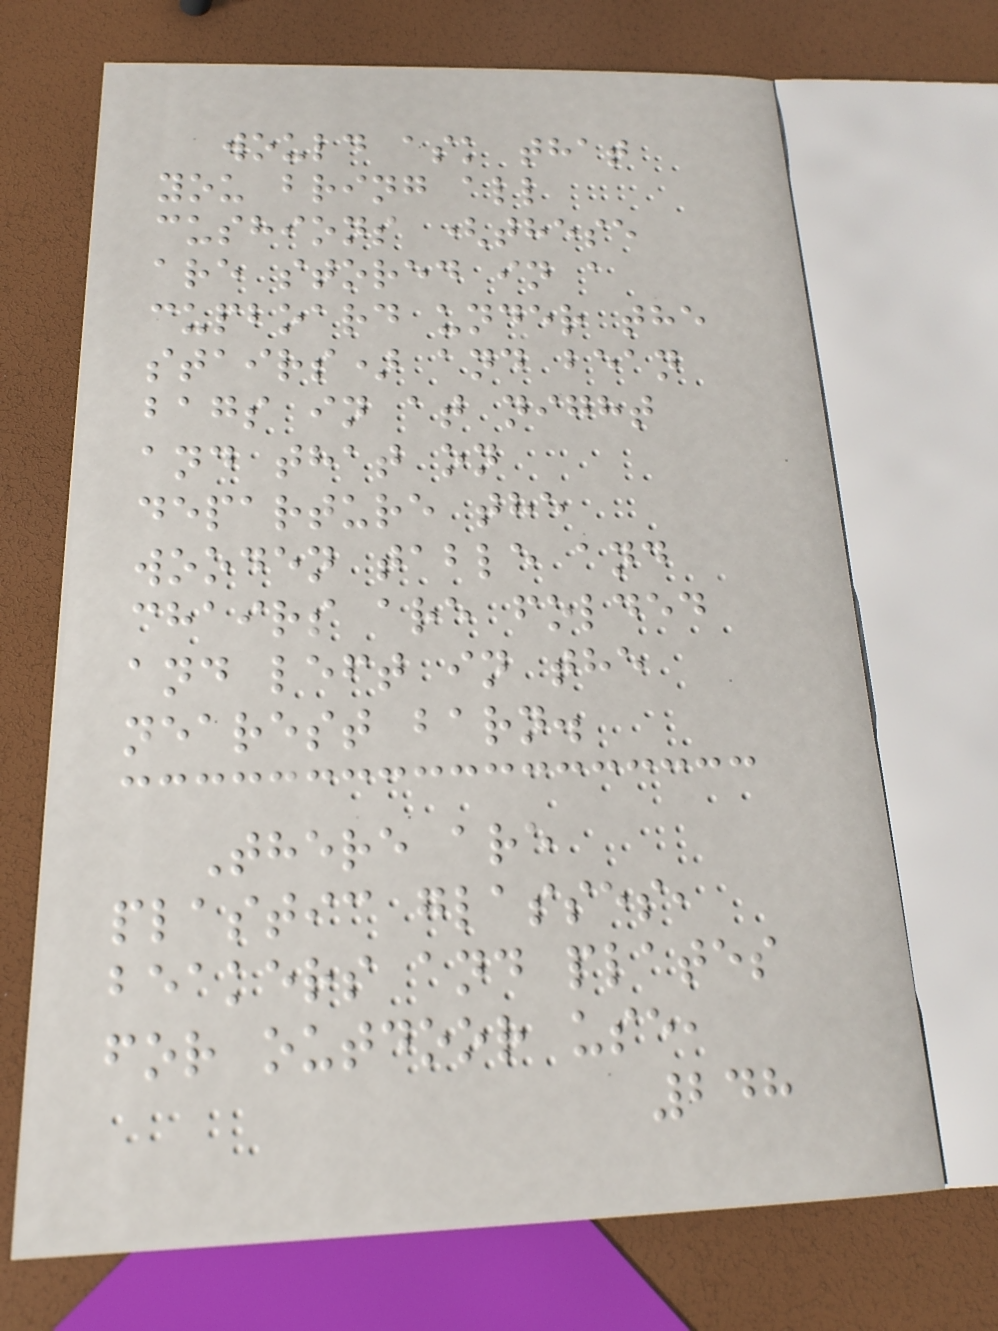would ask that
you bring all
cushions (these
are stored in a
cupboard under the
stairs) and bean
bags in at night
and that on
departure the
wooden table and
chairs are folded
and left in the
nearest barn.
There are
plastic glasses,
beakers and plates
for outdoor use,
248
